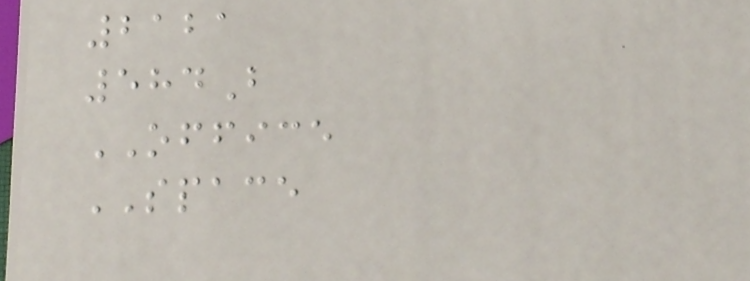2121
584B
OFFICE
SPACE
